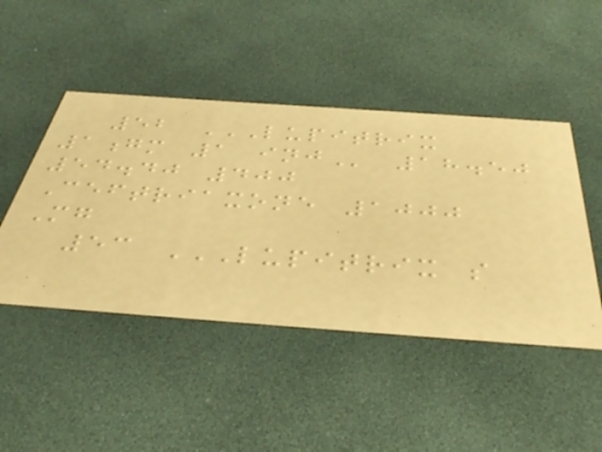52 LUPITRIX
1GM 1 INJ 18.50
54.40 400
Ceftriaxone 1000
Mg
53 LUPITRIX S
